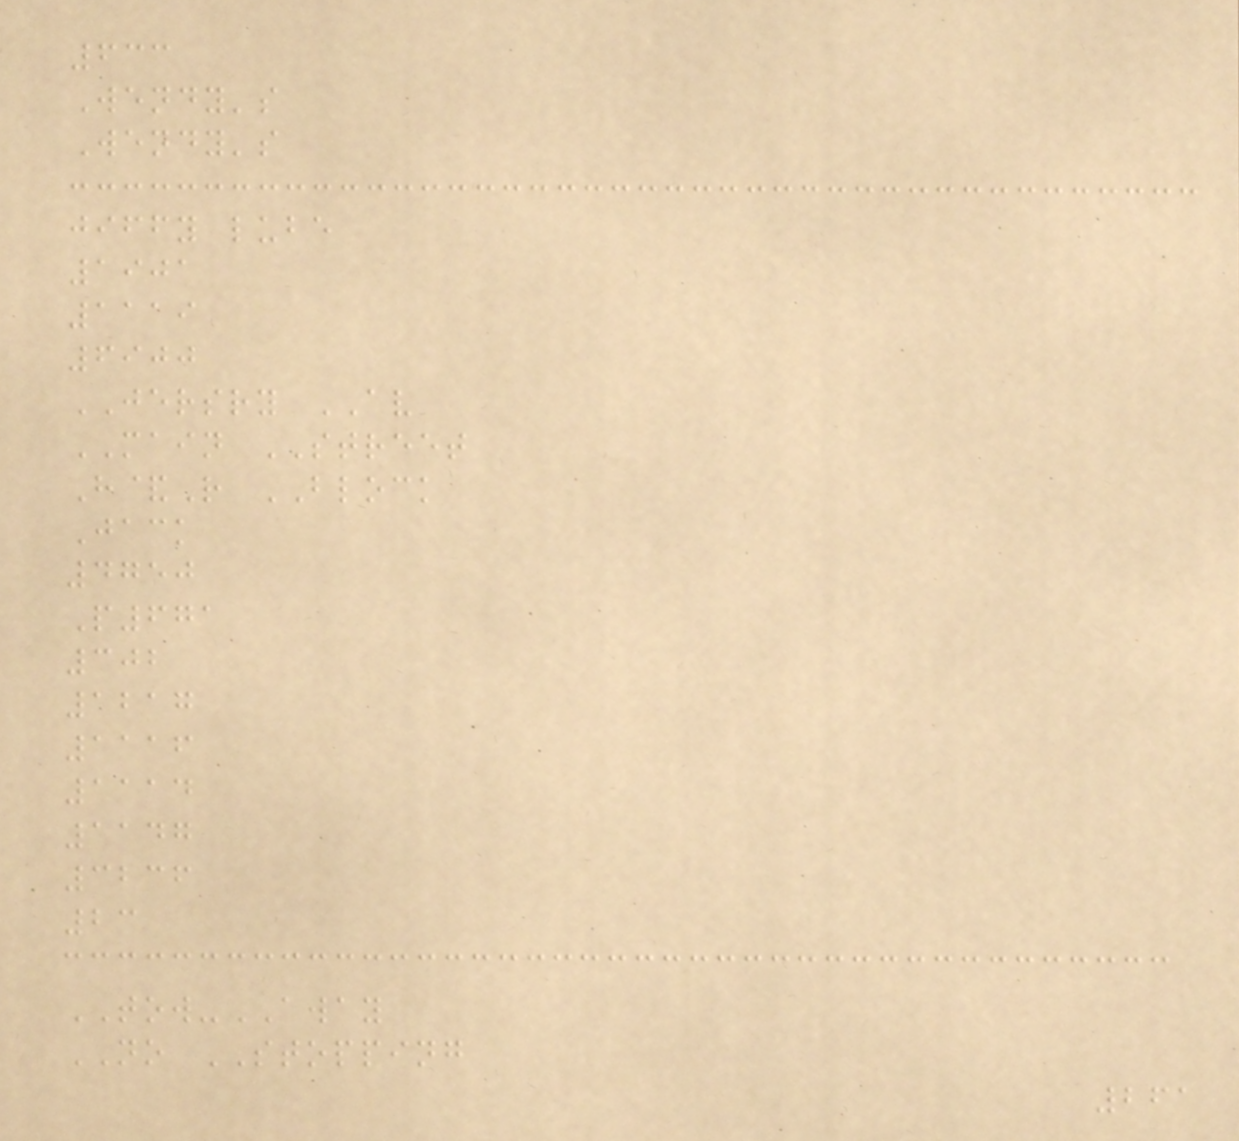633
Wendy's
Wendy's
jiffy lube
1901
1119
6900
JERSRY AV
MAIN STREET
H&R BLOCK
Jack
4750
P671
302
1217
1116
1114
1147
3236
23
TOW-AWAY
NO STOPPING
261
